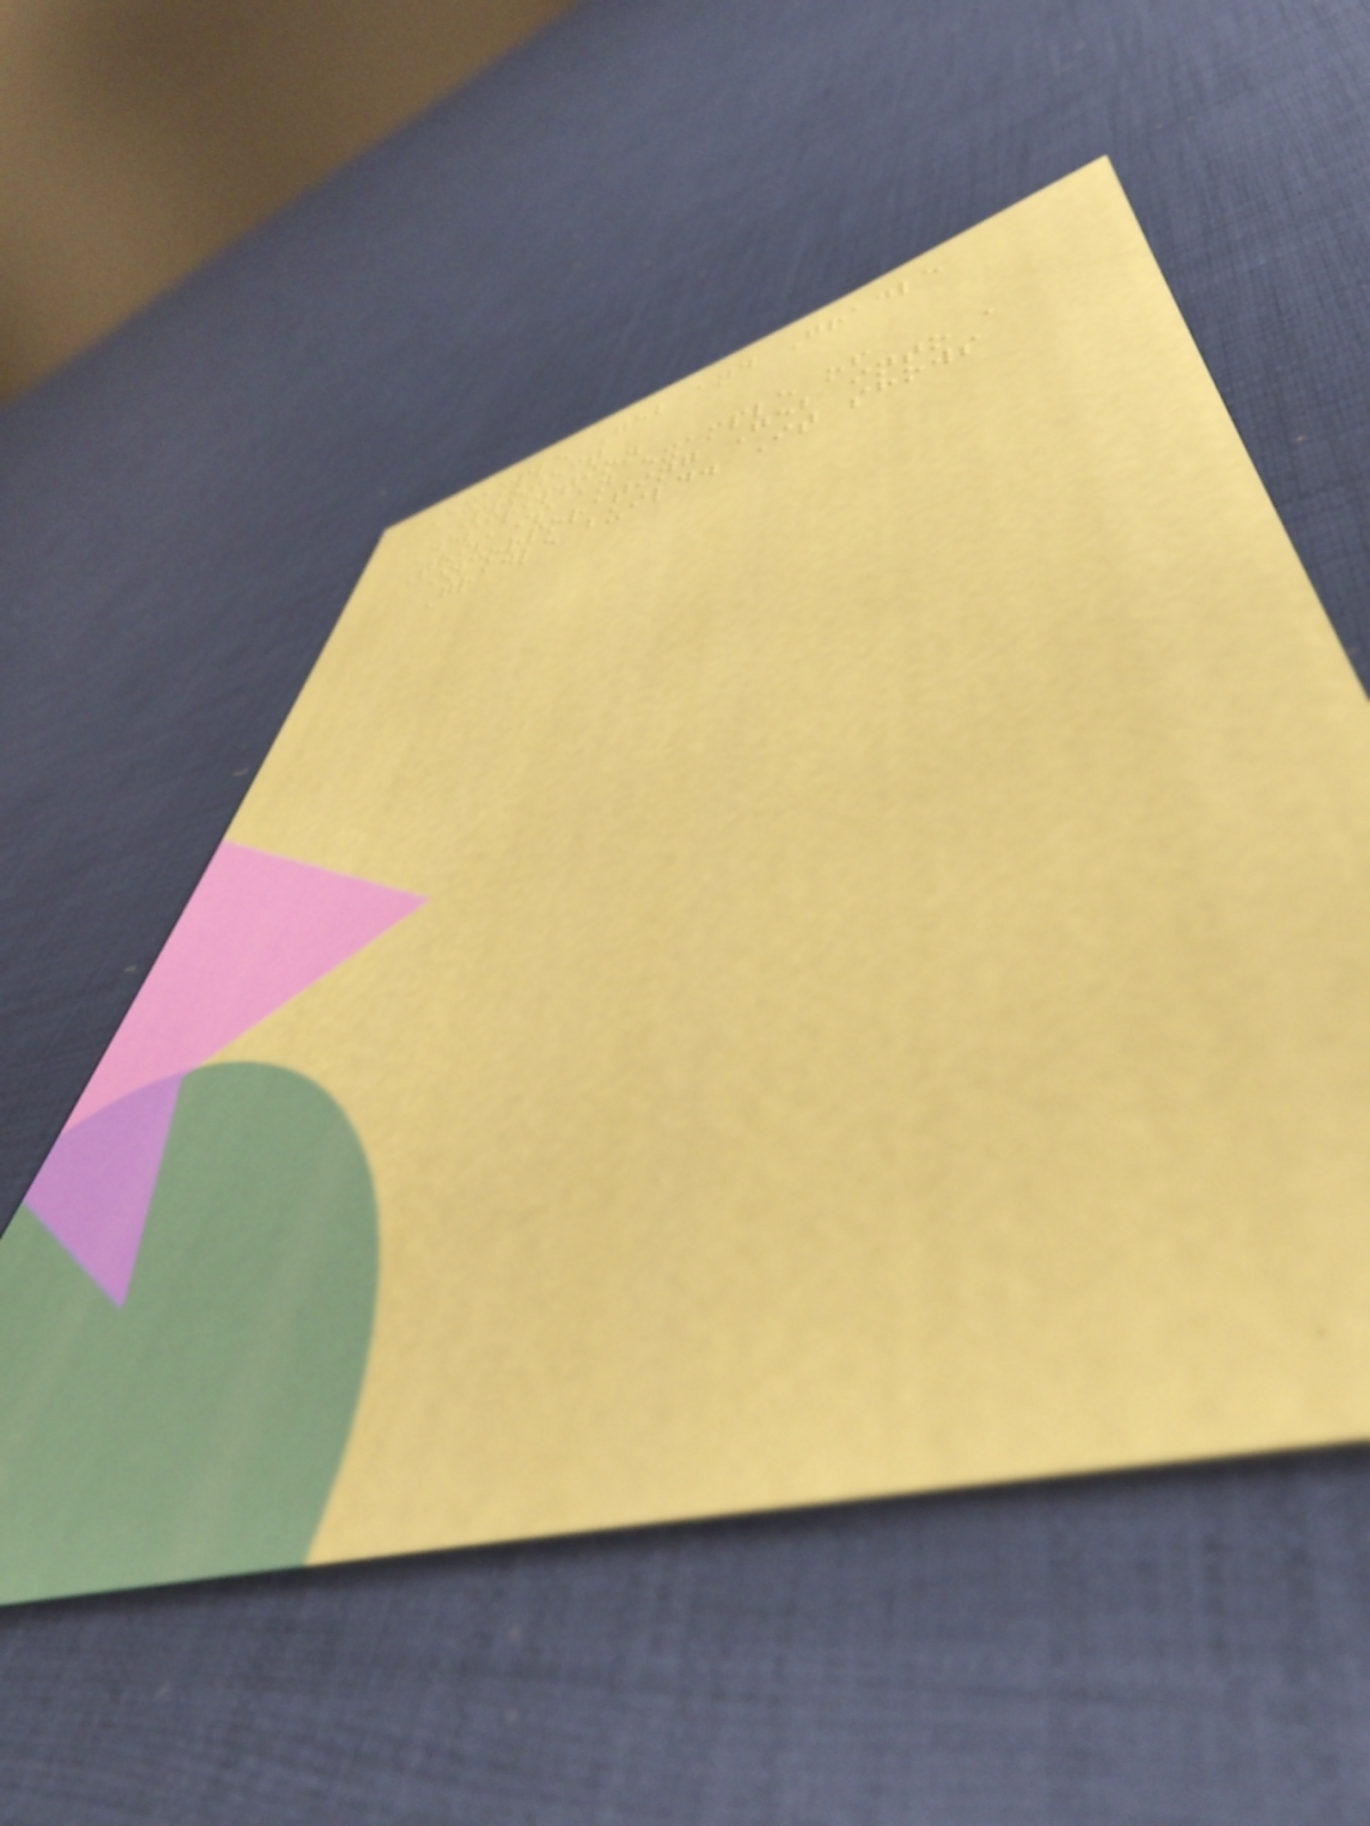Example Geb and Gradle
Project
Description
This is an example of
incorporating Geb into a
Gradle build. It shows
